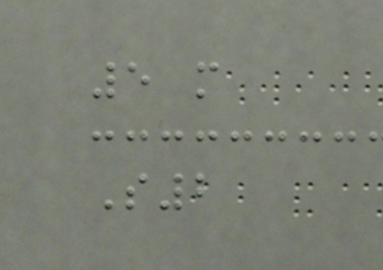5 m
S2
